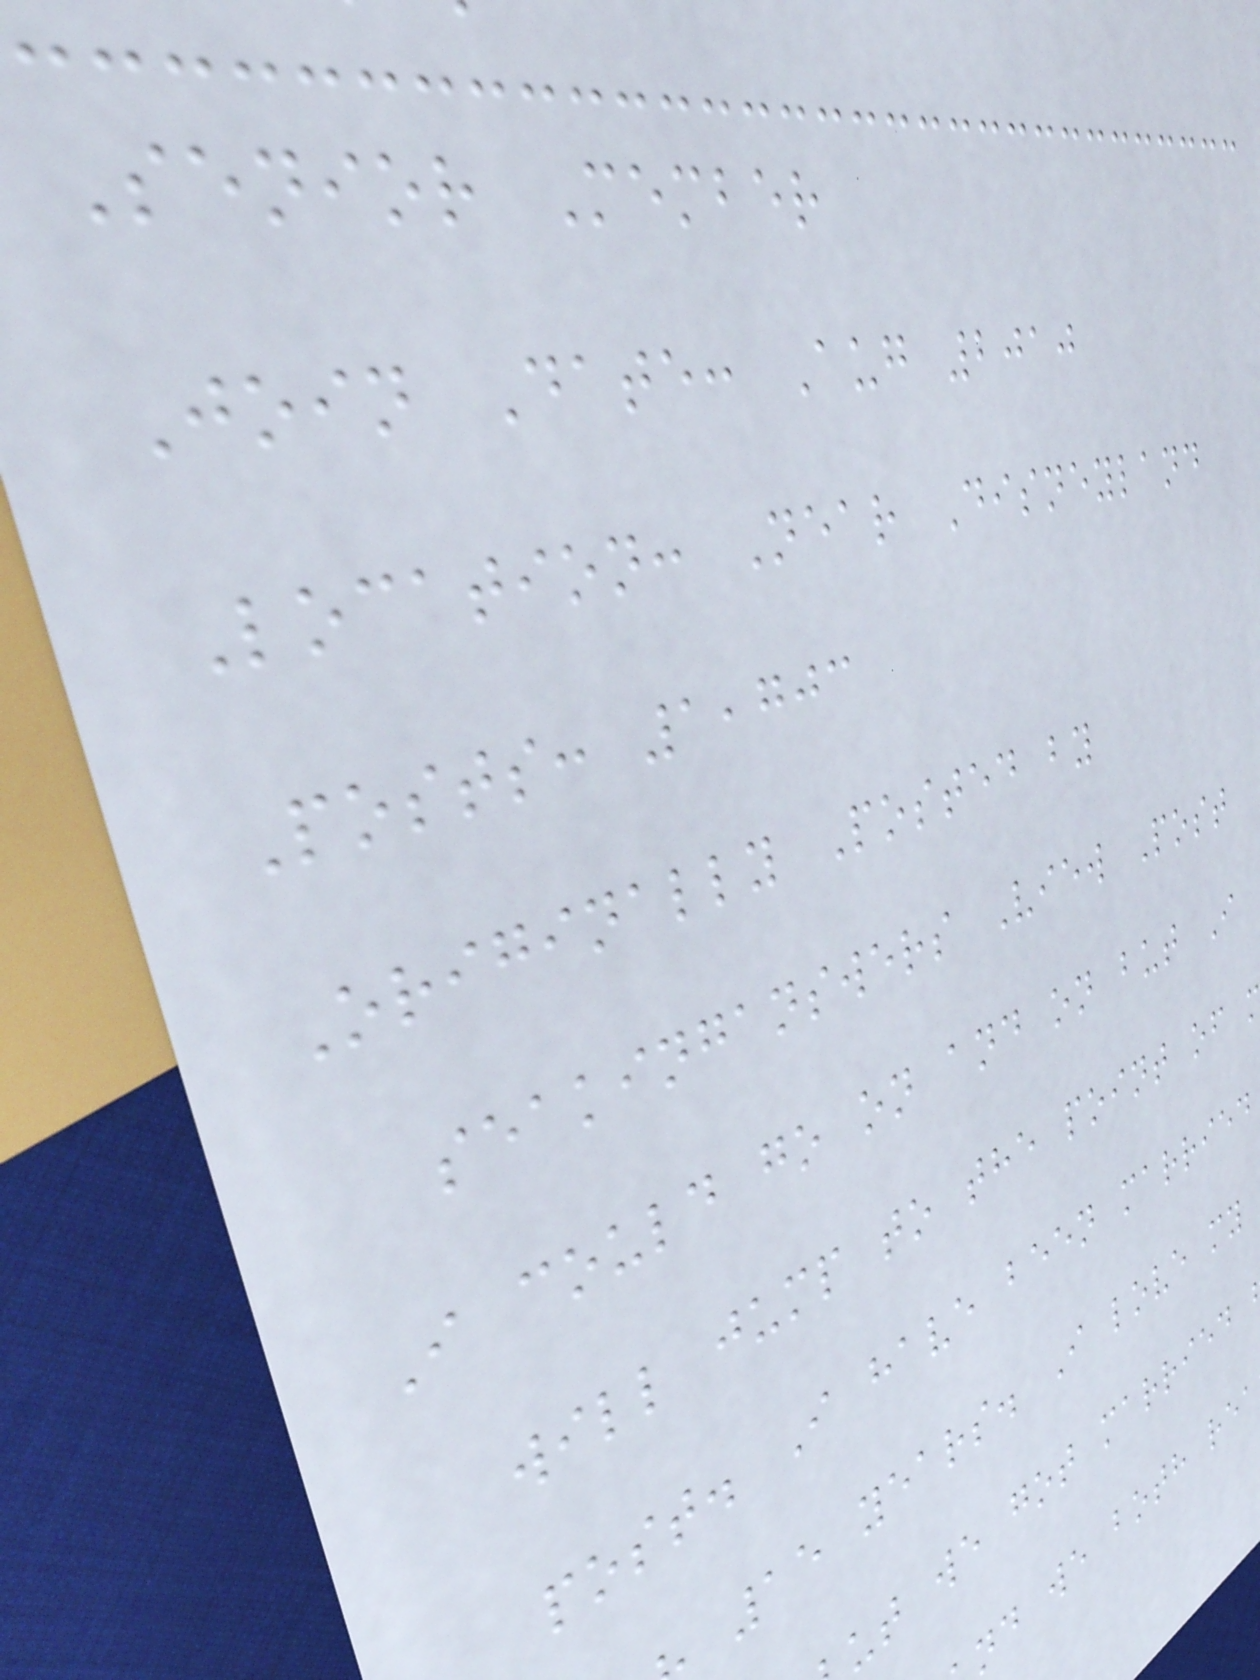Senior Member
Join Date: Aug 2010
Location: Near Disneyland
Posts: 1,703
Originally Posted by
seakinganswers View Post
I could go on and on but I
will jump to the point of
post. I have been married
15 years. I love my
ut we got married
nd we both rea
